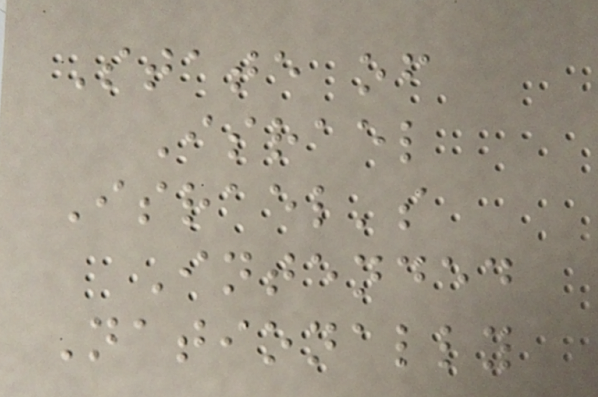State of
Israel
Israel's
Intended
Nationally
